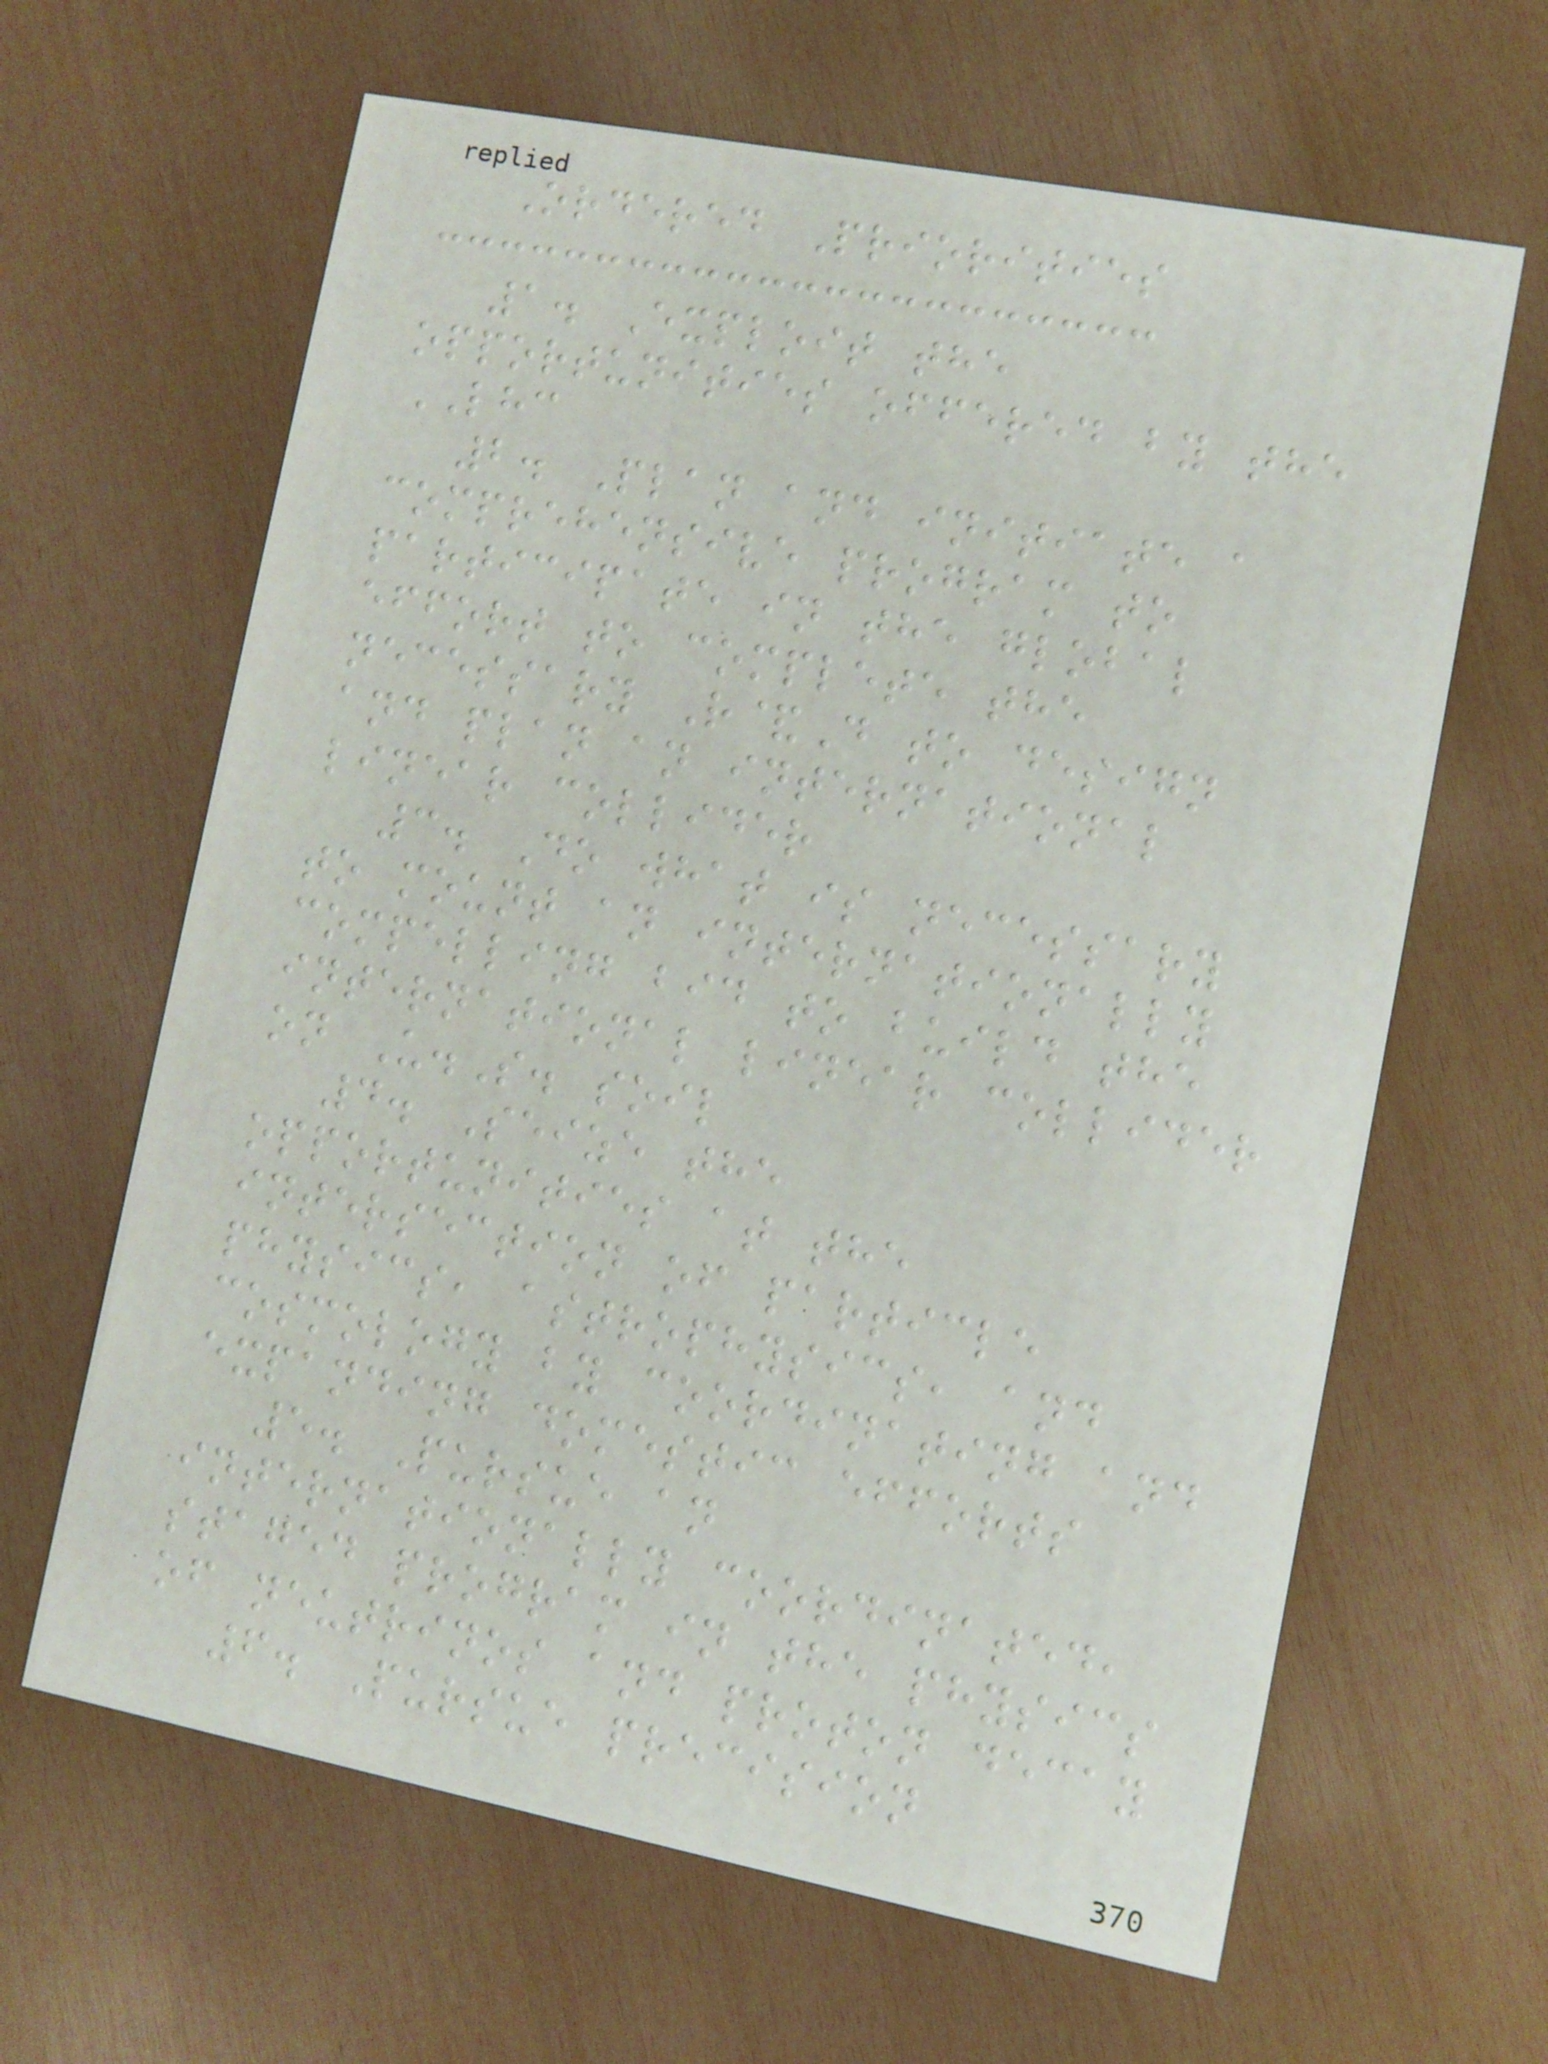Ordered Priorities
1. Exploit the
opportunities offered by the
LHC
2. Plan and initiate a
comprehensive program to
participate in the global
effort to complete the
necessary R&D to design
and plan an international
linear collider
3. Do what is necessary
to mount an internationally
compelling bid to build the
international linear collider
on U.S. soil
4. Seize the
opportunities at the
intersection of particle
physics, astrophysics, and
cosmology by coordinating and
expanding domestic efforts
5. Pursue an
internationally coordinated,
staged program in the physics
of neutrinos and proton decay
6. Pursue precision
